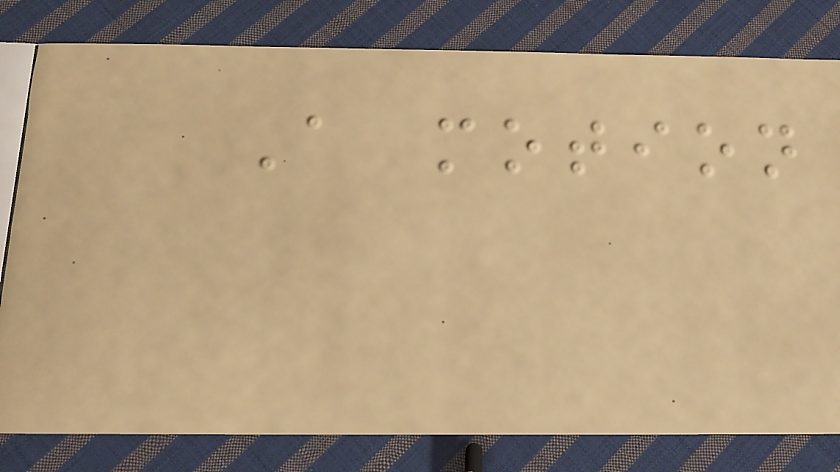A motion
